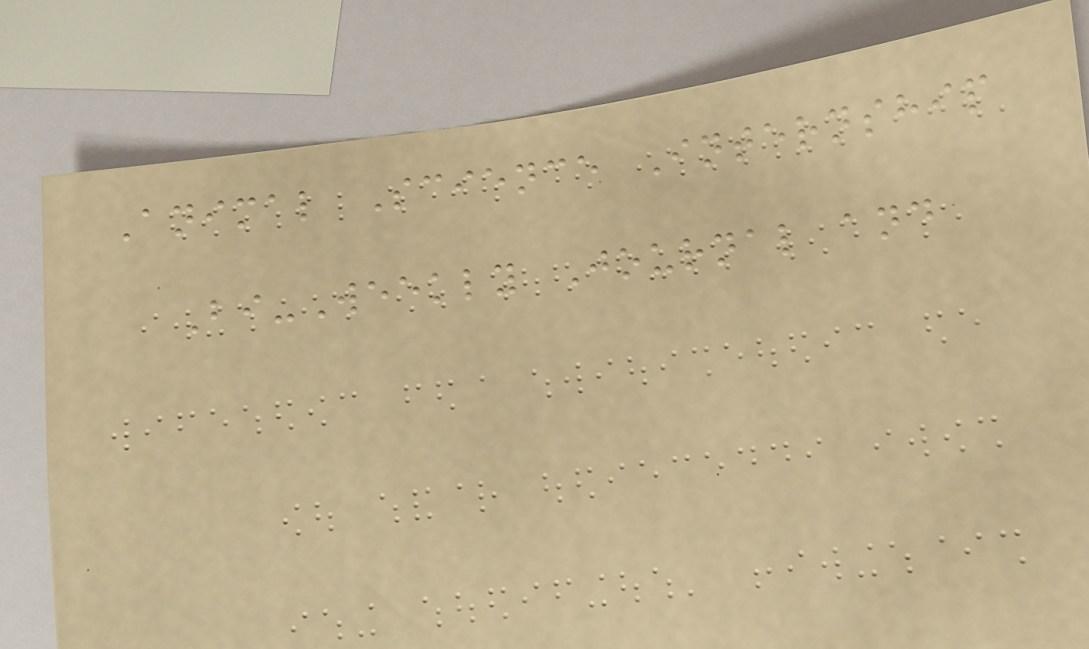Animal Science Internship
Bi-Weekly Journal and
